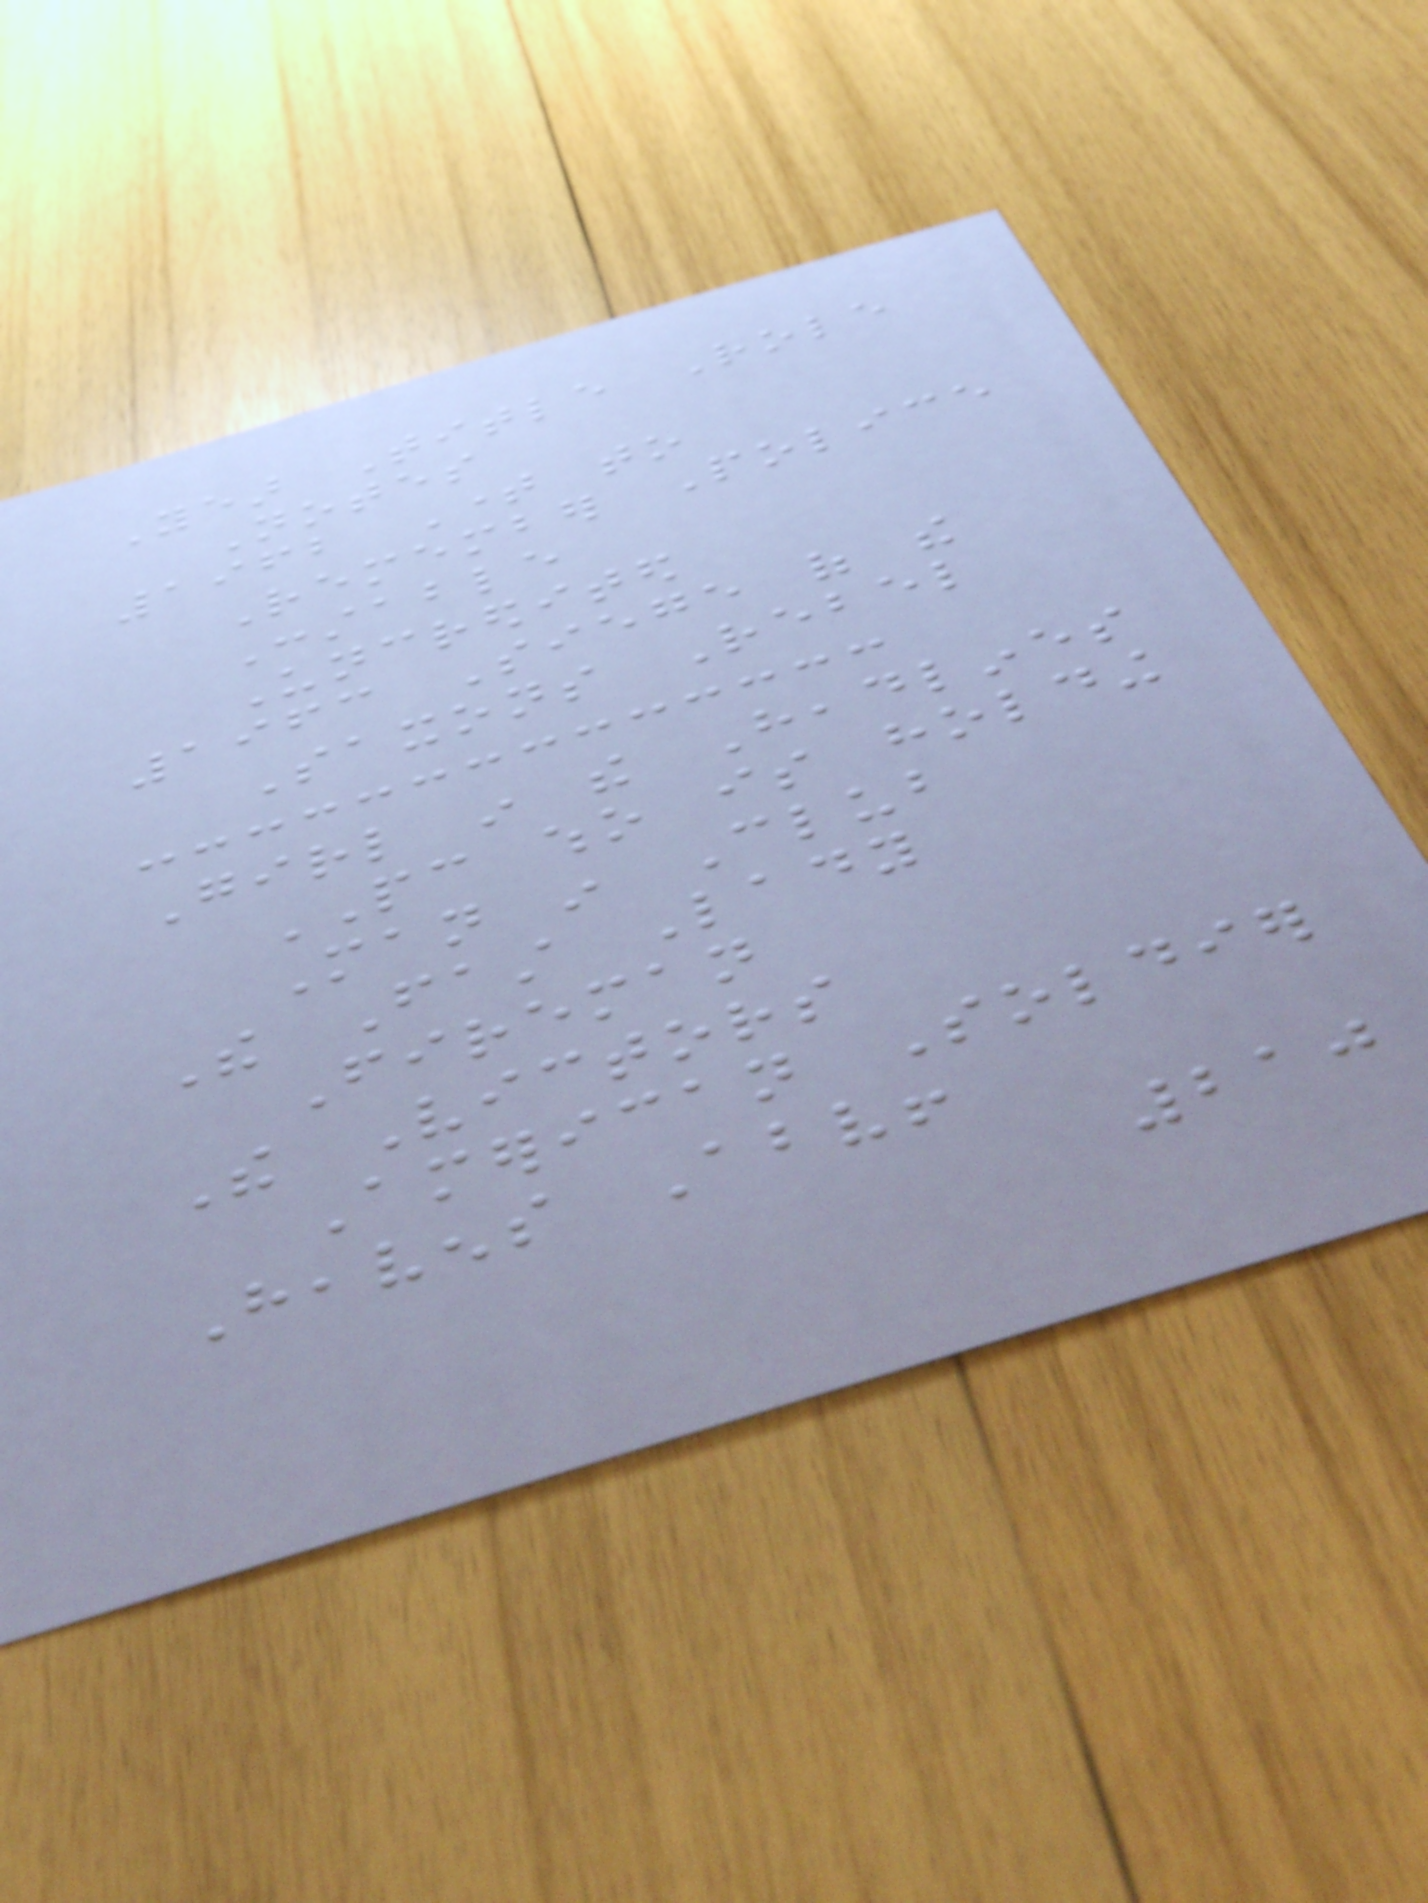Year Title Role
Notes
1962 Time to
Remember Police
Constable
Uncredited
1963 Siege of the
Saxons Rebel
Girl in the Headlines
PC who is holding
Man in Club
The Fast Lady
Fireman
The Victors
American Soldier
Heavens Above!
210
